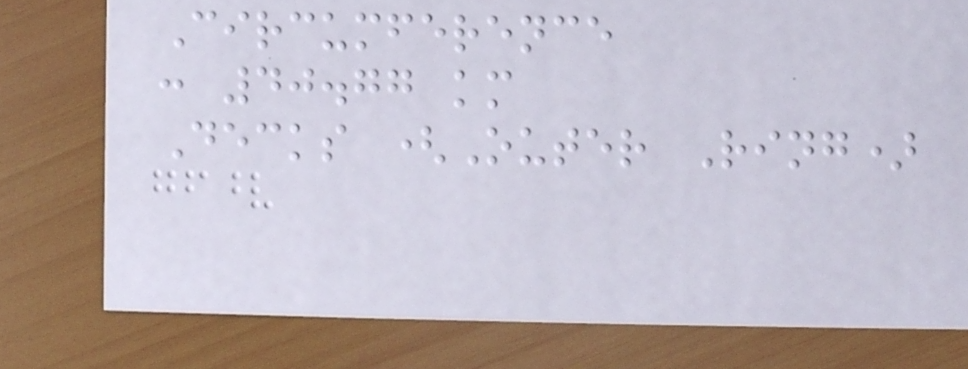Circumference
: 40.77 km
Decks (Outer Ring)
